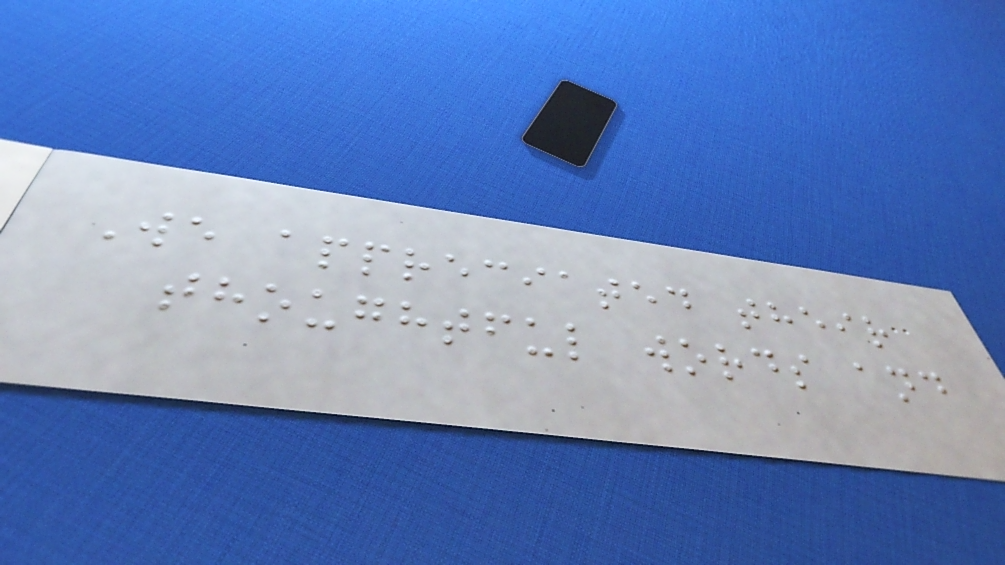We appreciated their
thoughtful words and
